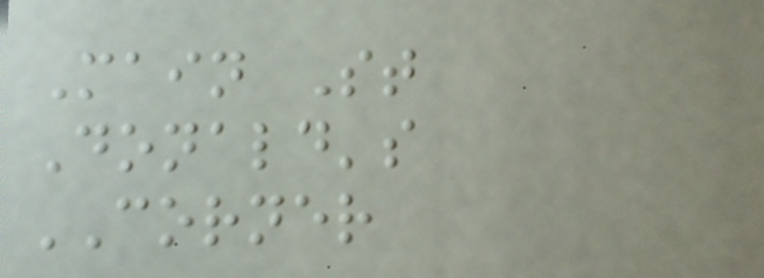Main St
Donald's
CORNER
